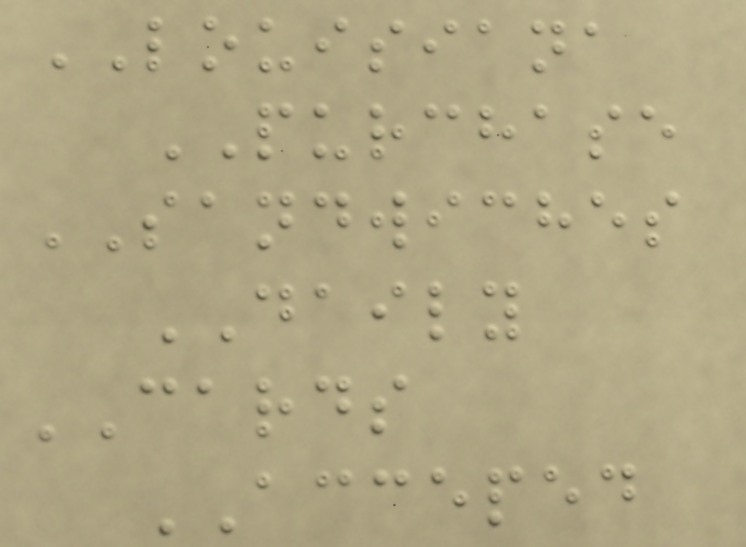LOUISIANA
PURCHASE
SANDWICHES
DAILY
CARDS
ACCEPED
